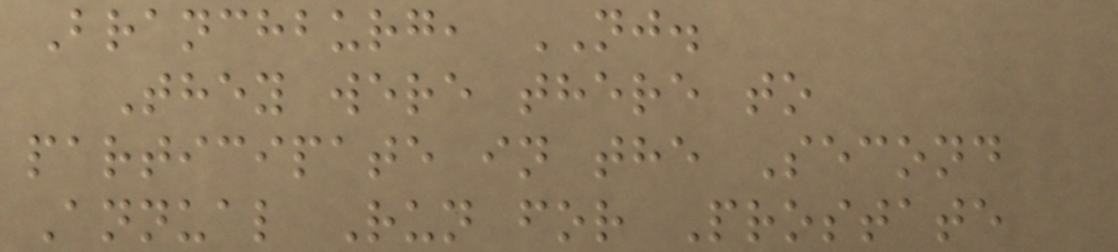Branchburg, NJ.
They were there to
participate in the Second
Annual Run for Prostate
